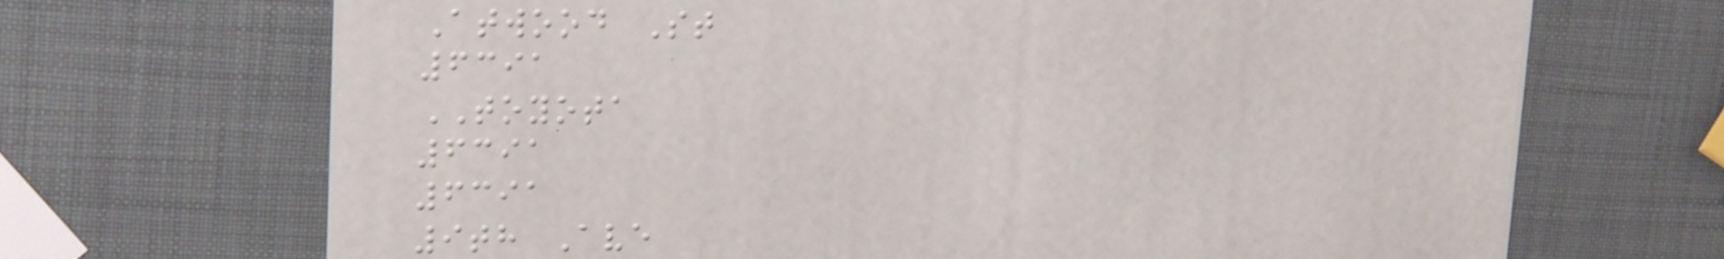Atwood St
6391
TOYOTA
6391
6391
9th Ave
